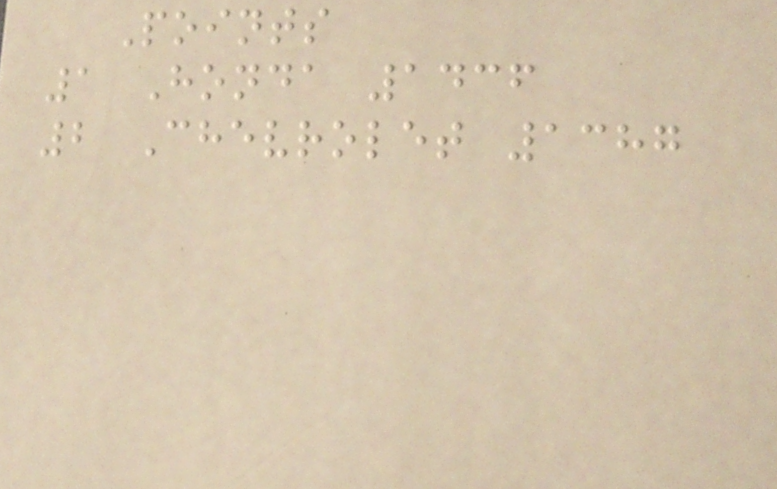Points
1 Honda 1436
2 Chevrolet 1387
